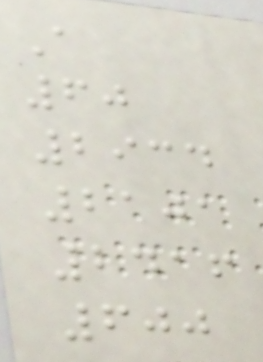A
60
2934
2101
2416
600
